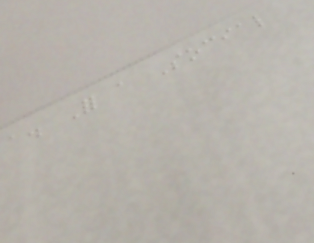a. For a Social
